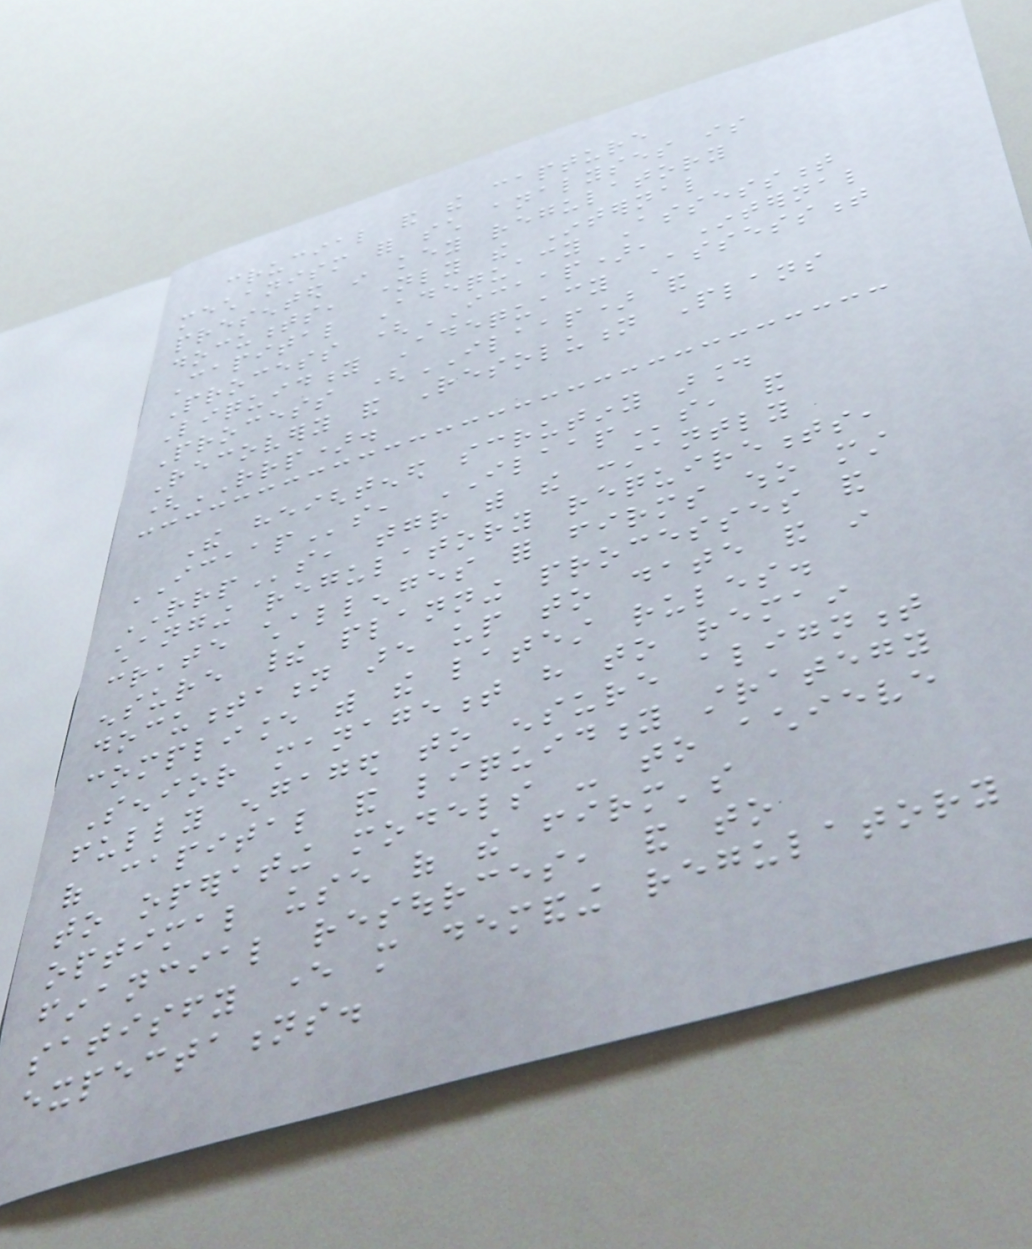crucial and the capture
mechanism for such analyses is
presented in key regulatory
documents, namely the Internal
Capital Adequacy Assessment
Process (ICAAP), Internal
Liquidity Adequacy Assessment
Process (ILAAP) and
Recovery and Resolution Plans
(RRP).
The heightened scrutiny around
ICAAPs, ILAAPs, and
RRPs, together with the constantly
changing regulatory requirements,
create challenges for firms who must
ensure their planning processes and
documentation are up to date and in
compliance with the latest rules.
Senior management have to remain
fully engaged to ensure alignment
of capital and liquidity strategy
to operating models - to achieve
optimal use of the firm's
financial resources, and to
satisfy ever more demanding regulatory
expectations.
